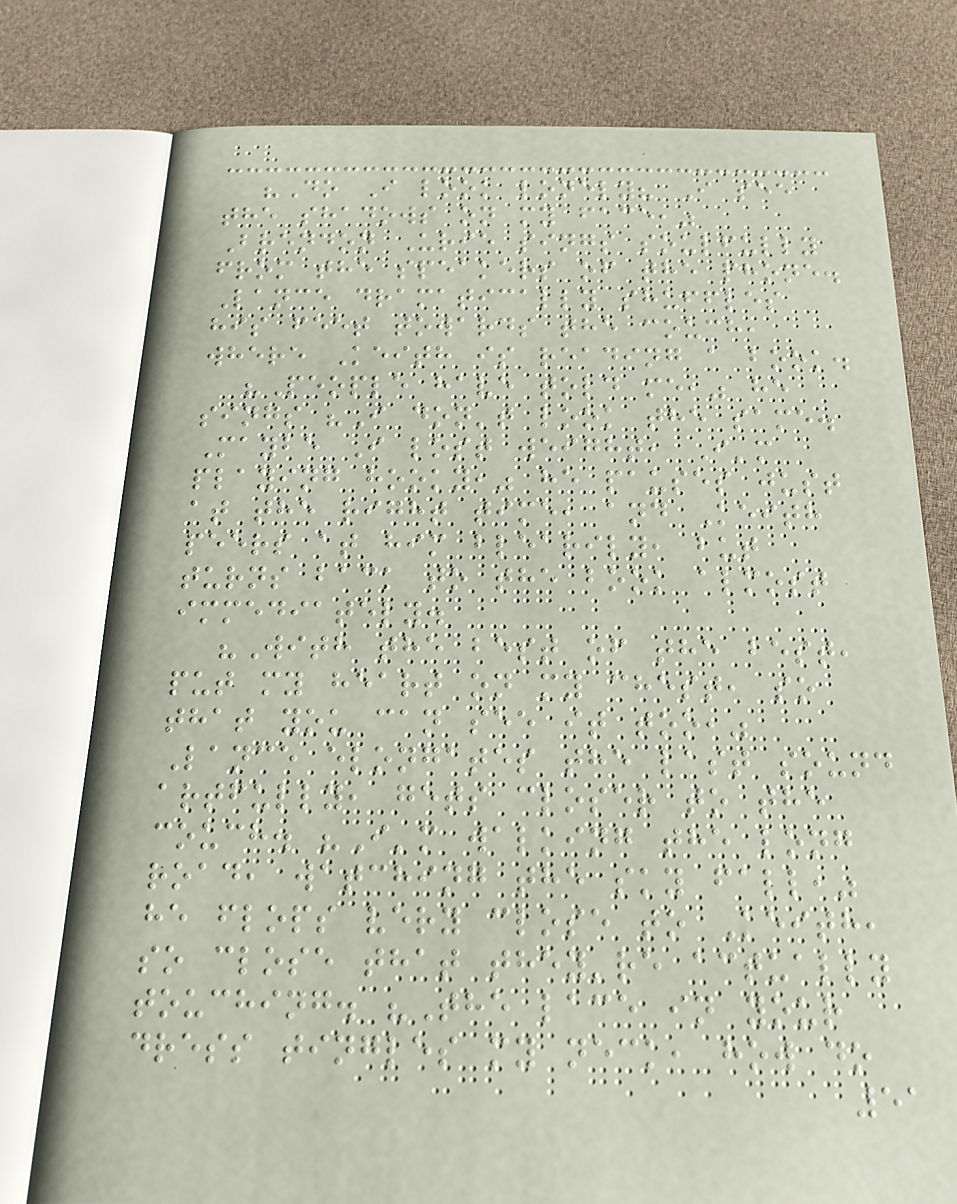"Do I look lonely? I see
the shadows on my face,"
Brendon Urie sings soulfully
from the speakers of the phone.
Lance dramatically shuffles
his feet towards the couch,
where Keith is reading a book.
"People have told me," he
sings "I don't look the same.
Maybe I lost weight, I'm
playing hooky," he pauses just
at the right time, and Keith
peers at him blearily, but
turns back to the book almost
immediately.
"With the best of the best,
put my heart on my chest, so
that you can see it too,"
Lance elongates the last sound
artfully, gets closer to the
couch. "I'm walking the long
road, watching the sky fall,"
he flops very close to Keith,
so close that they're actually
touching. "The lace in your
dress tingles my neck, how do
51
